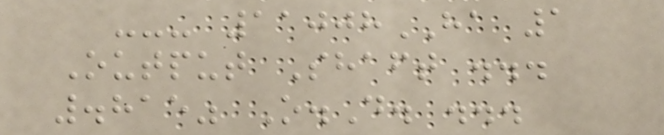--- 11008HA 1
Output Shaft ...
.815" O.D. ...
